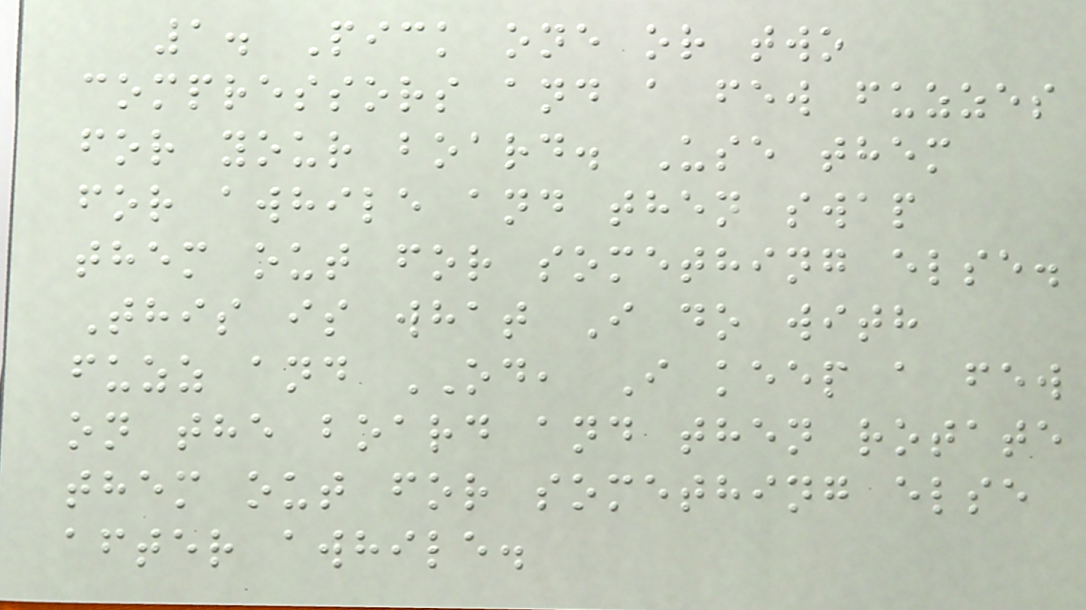1. Pick one or two
compressors and a few fuzzes
for your board. Use them
for awhile and then swap
them out for something else.
This is what I do with
fuzz and OD, I keep a few
on the board and then rotate
them out for something else
after awhile.
